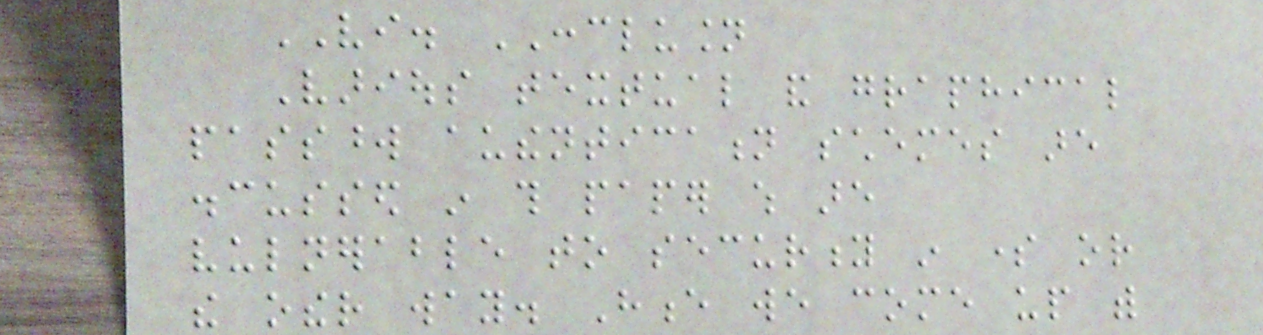VI. CONCLUSION
Various textual and graphical
password authentication schemes are
discussed in this paper which are
vulnerable to security in some or
the other way. Hence we come up with
